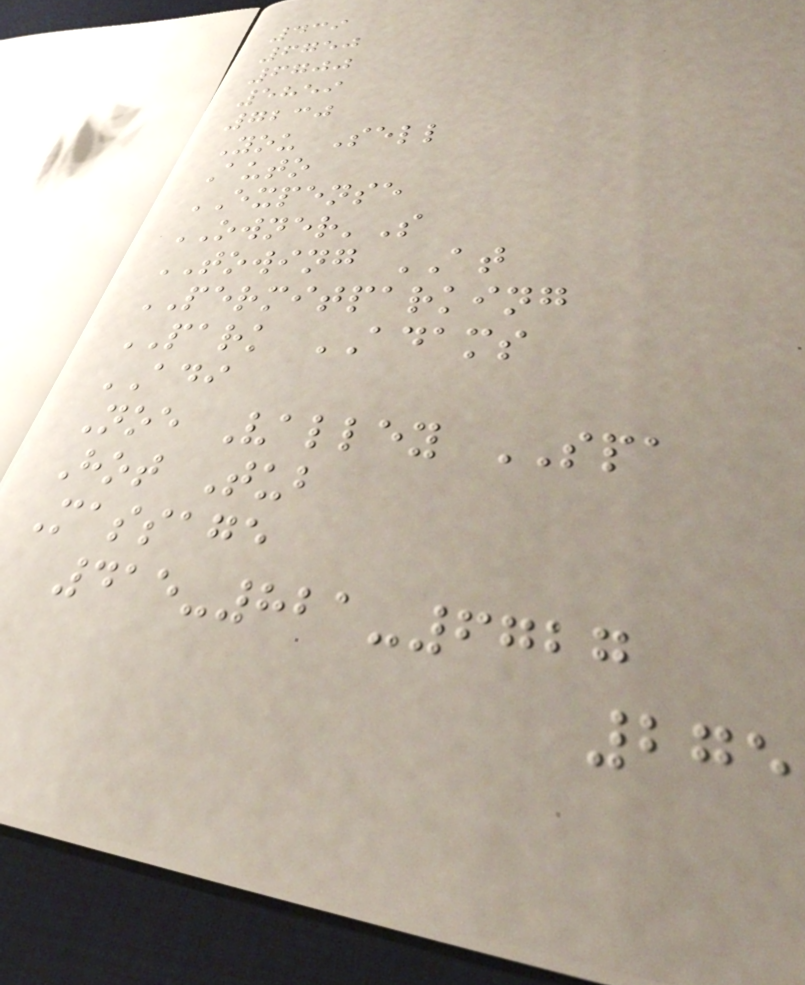439
6750
6700
5859
7230
You Sell
Auto
EXPENSE
OWNER'S
TOWING AT
PERMITPARKING
PARK ADAMS
ADI
Noe Valley SPA
Hot Tub
Massage
415-821-6727
275
